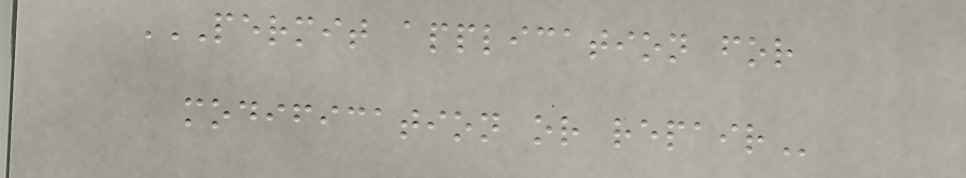PERMIT APPLICATION FOR
MODIFICATION OR REPAIR
